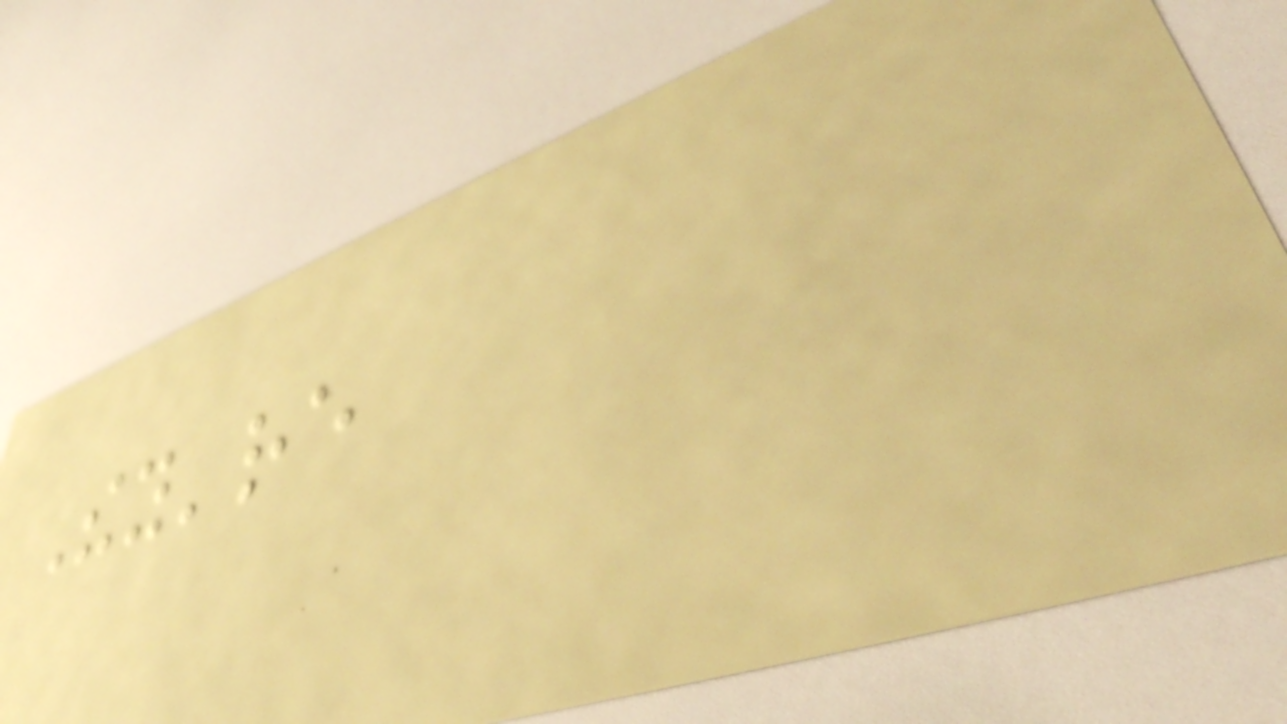They're
